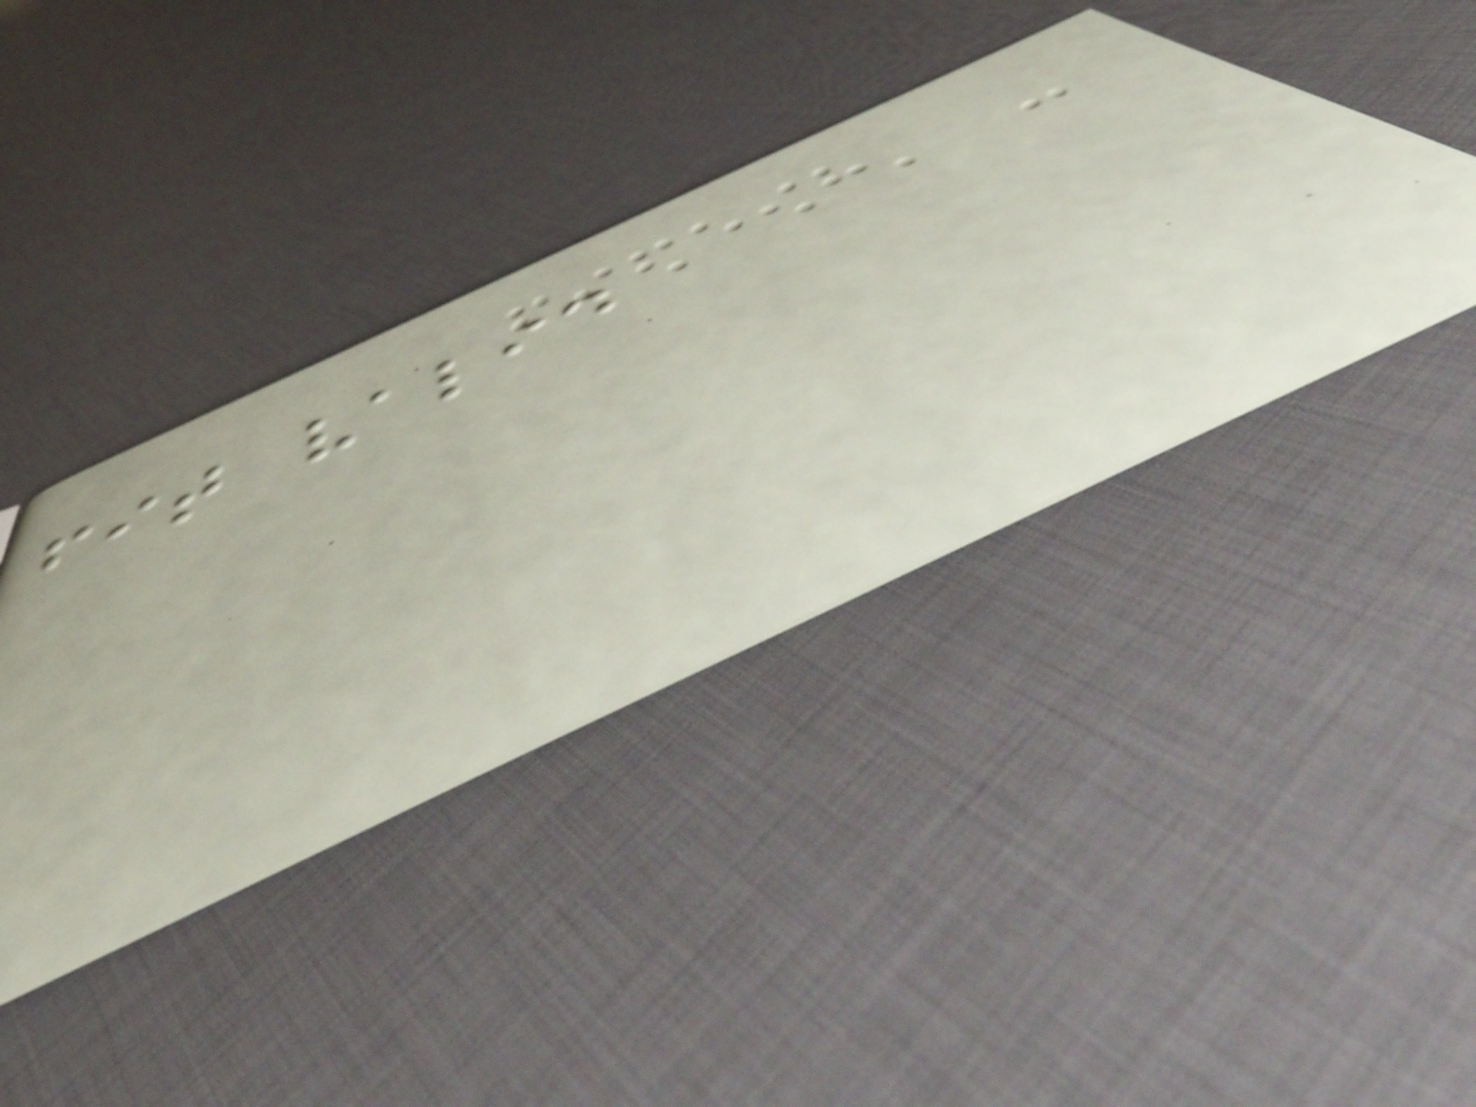fit valid
